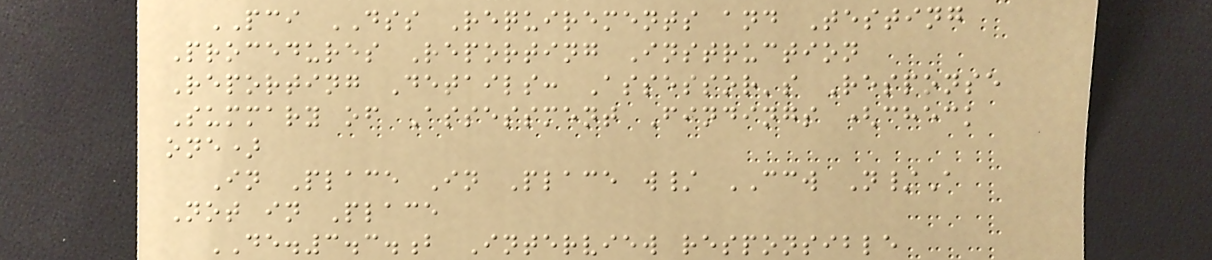PCI DSS Requirements and Testing
Procedures Reporting Instruction
Reporting Details: Assessor's Response
Summary of Assessment Findings (check
one)
In Place In Place w/ CCW N/A
Not in Place
DE.3.3.b Interview responsible
